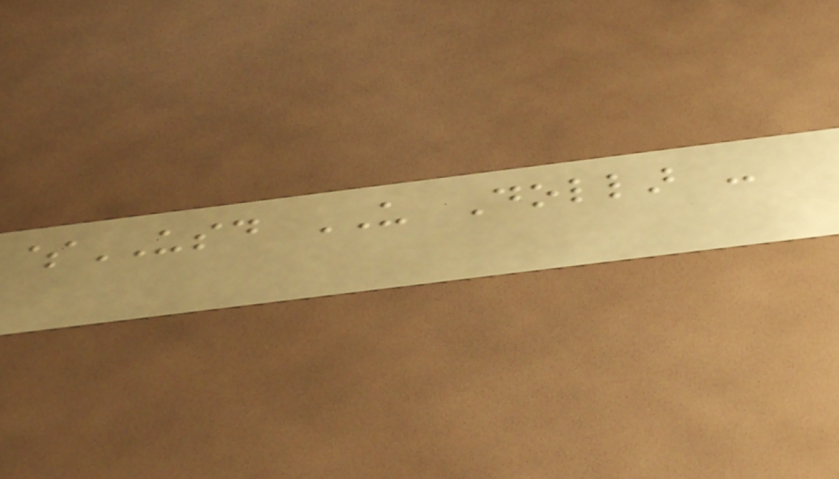$USD US Dollar -
